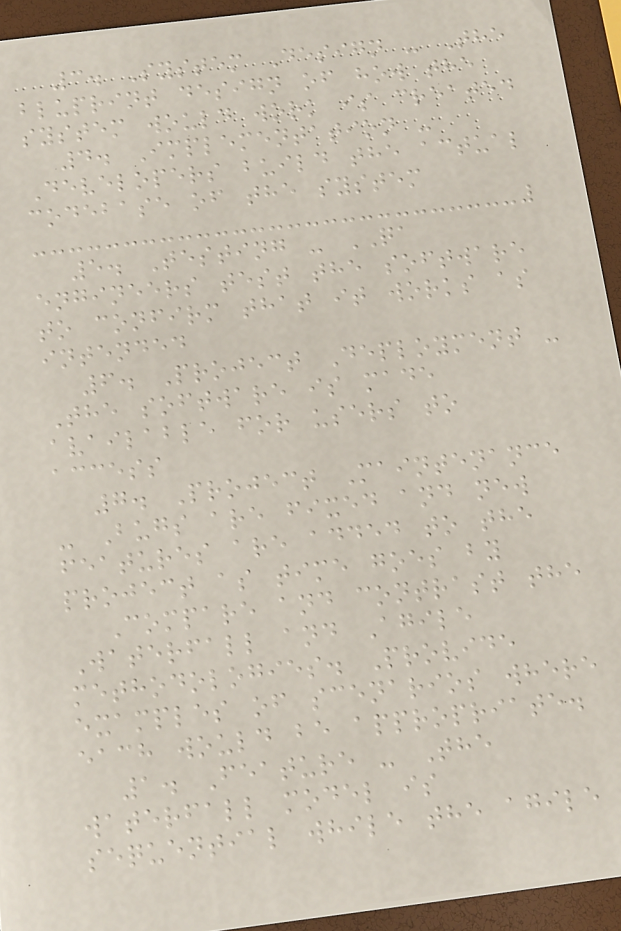3. System Design - The
bluprint design of how the
system would work is created
4. Implementation -
Developers build the actual
codebase of the system
5. Testing - QA
engineers test the software
to confirm that it works as
intended
6. Project Deployment -
The software is made
available for users to
access
7. Project Maintenance
- Bugs are fixed and new
features are added to the
project as time goes by
Compare and contrast the
Waterfall and Agile
methodologies. Provide
examples of scenarios where
each would be appropriate.
1. Feature - The
waterfall model is
sequential while the agile
